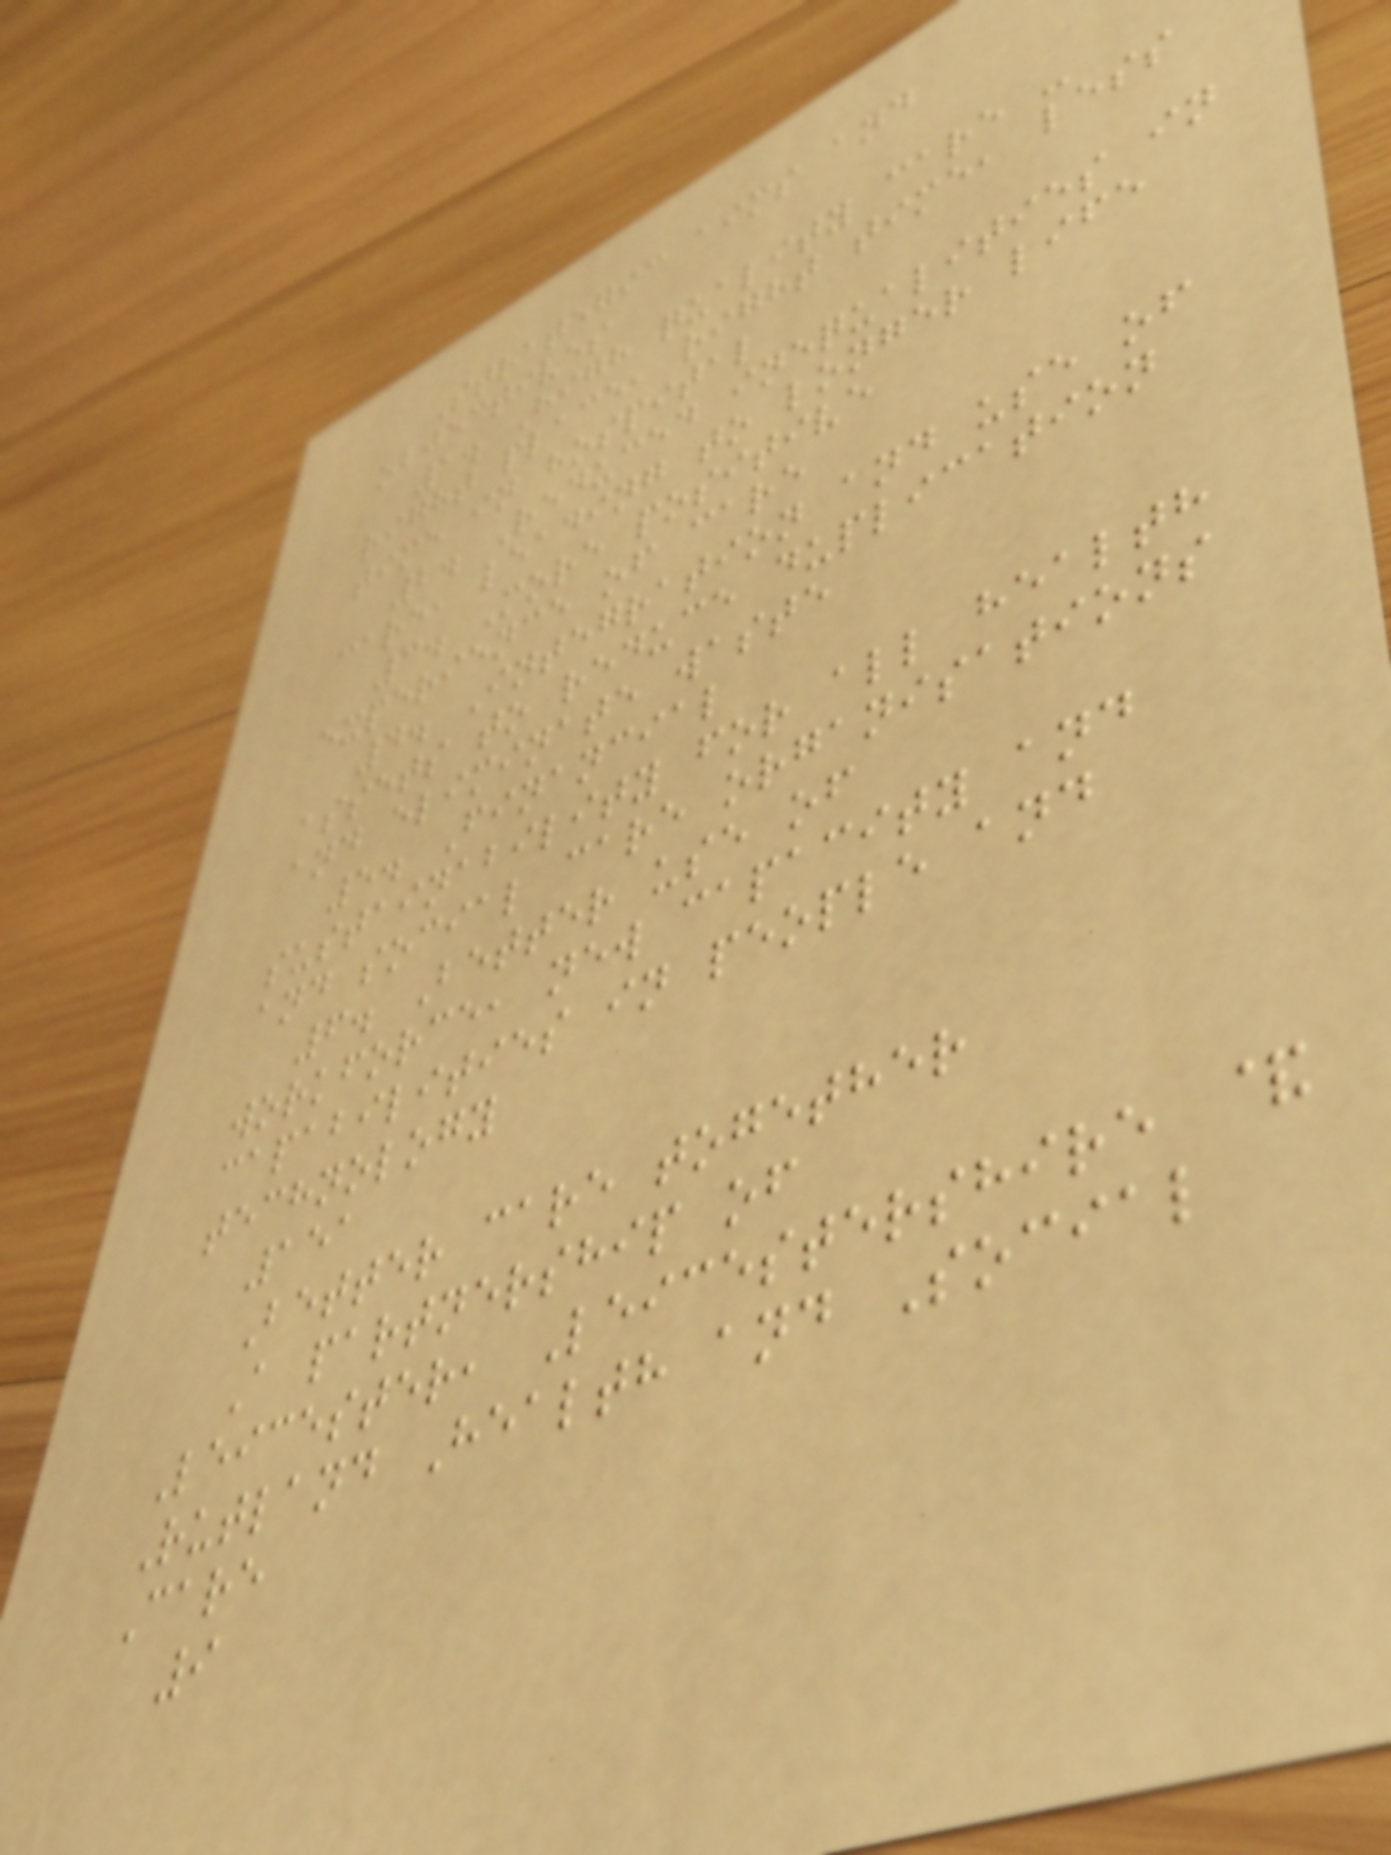Strategic aims and
objectives
1. High quality care -
right place, right time, less
time in hospital
2. Reduced inequalities in
care, leading to longer life
3. More positive
experience of care
4. Integration and use of
assets to reduce duplication
and eliminate waste
5. Financial
sustainability for all health
and social care organisations
6. Better use of
workforce, new capacity and
capabilities in people and
technology
151
Better care together
A partnership of
Leicester, Leicestershire &
Rutland Health and Social
Care
9
